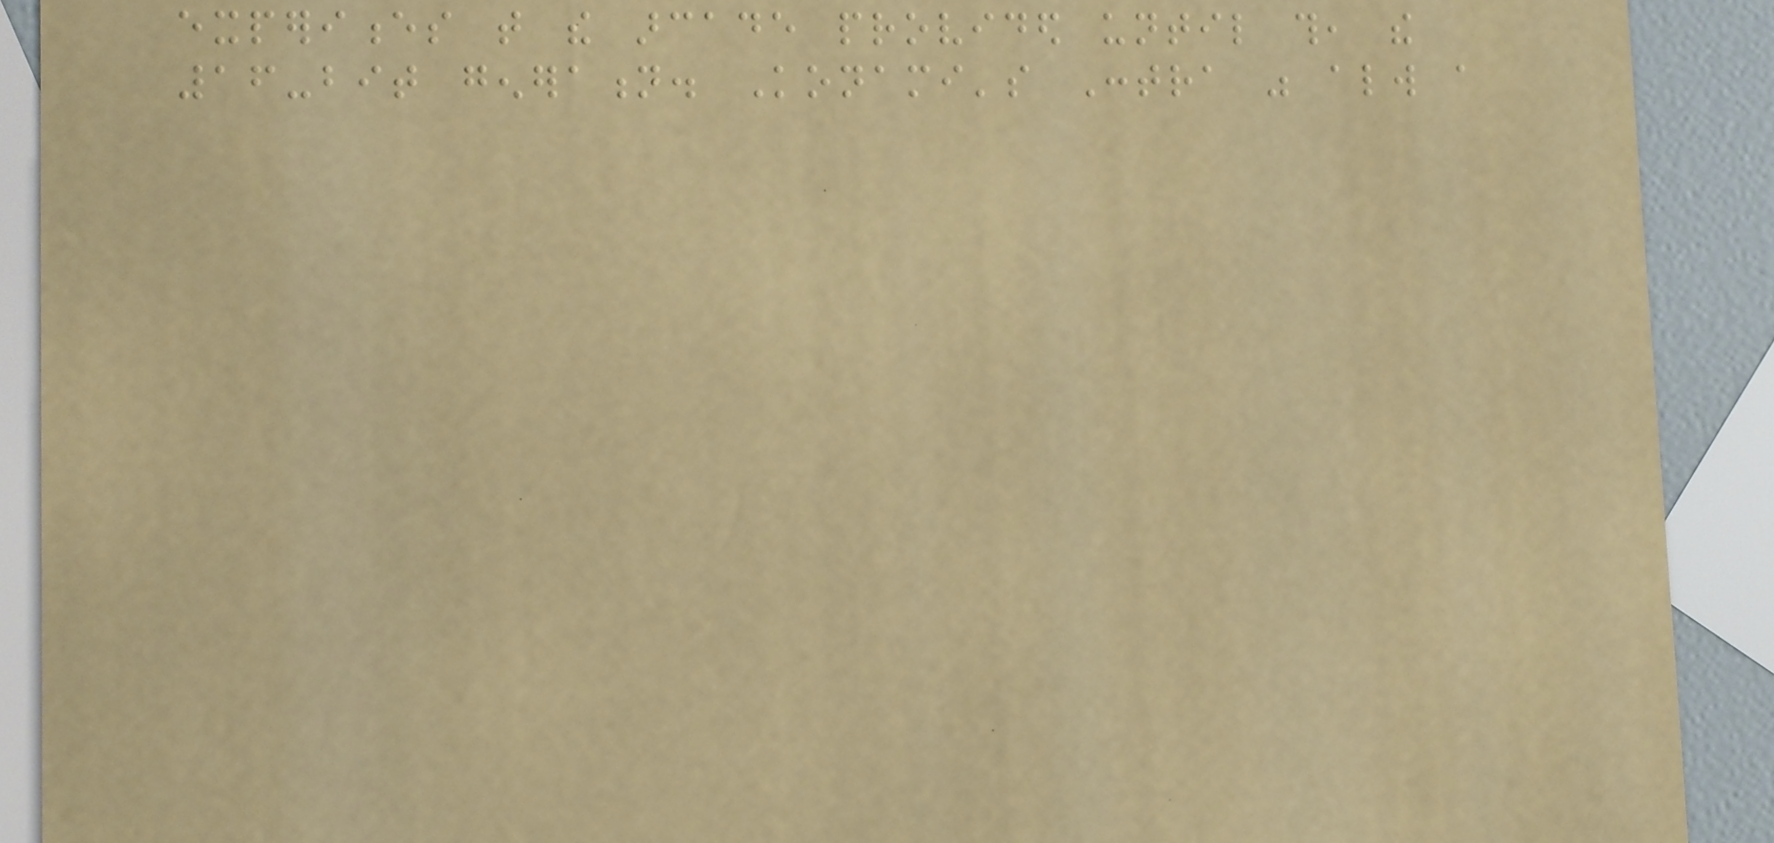experiences that the arcade provided until this, the
16-bit generation. Konami's Contra was always a
